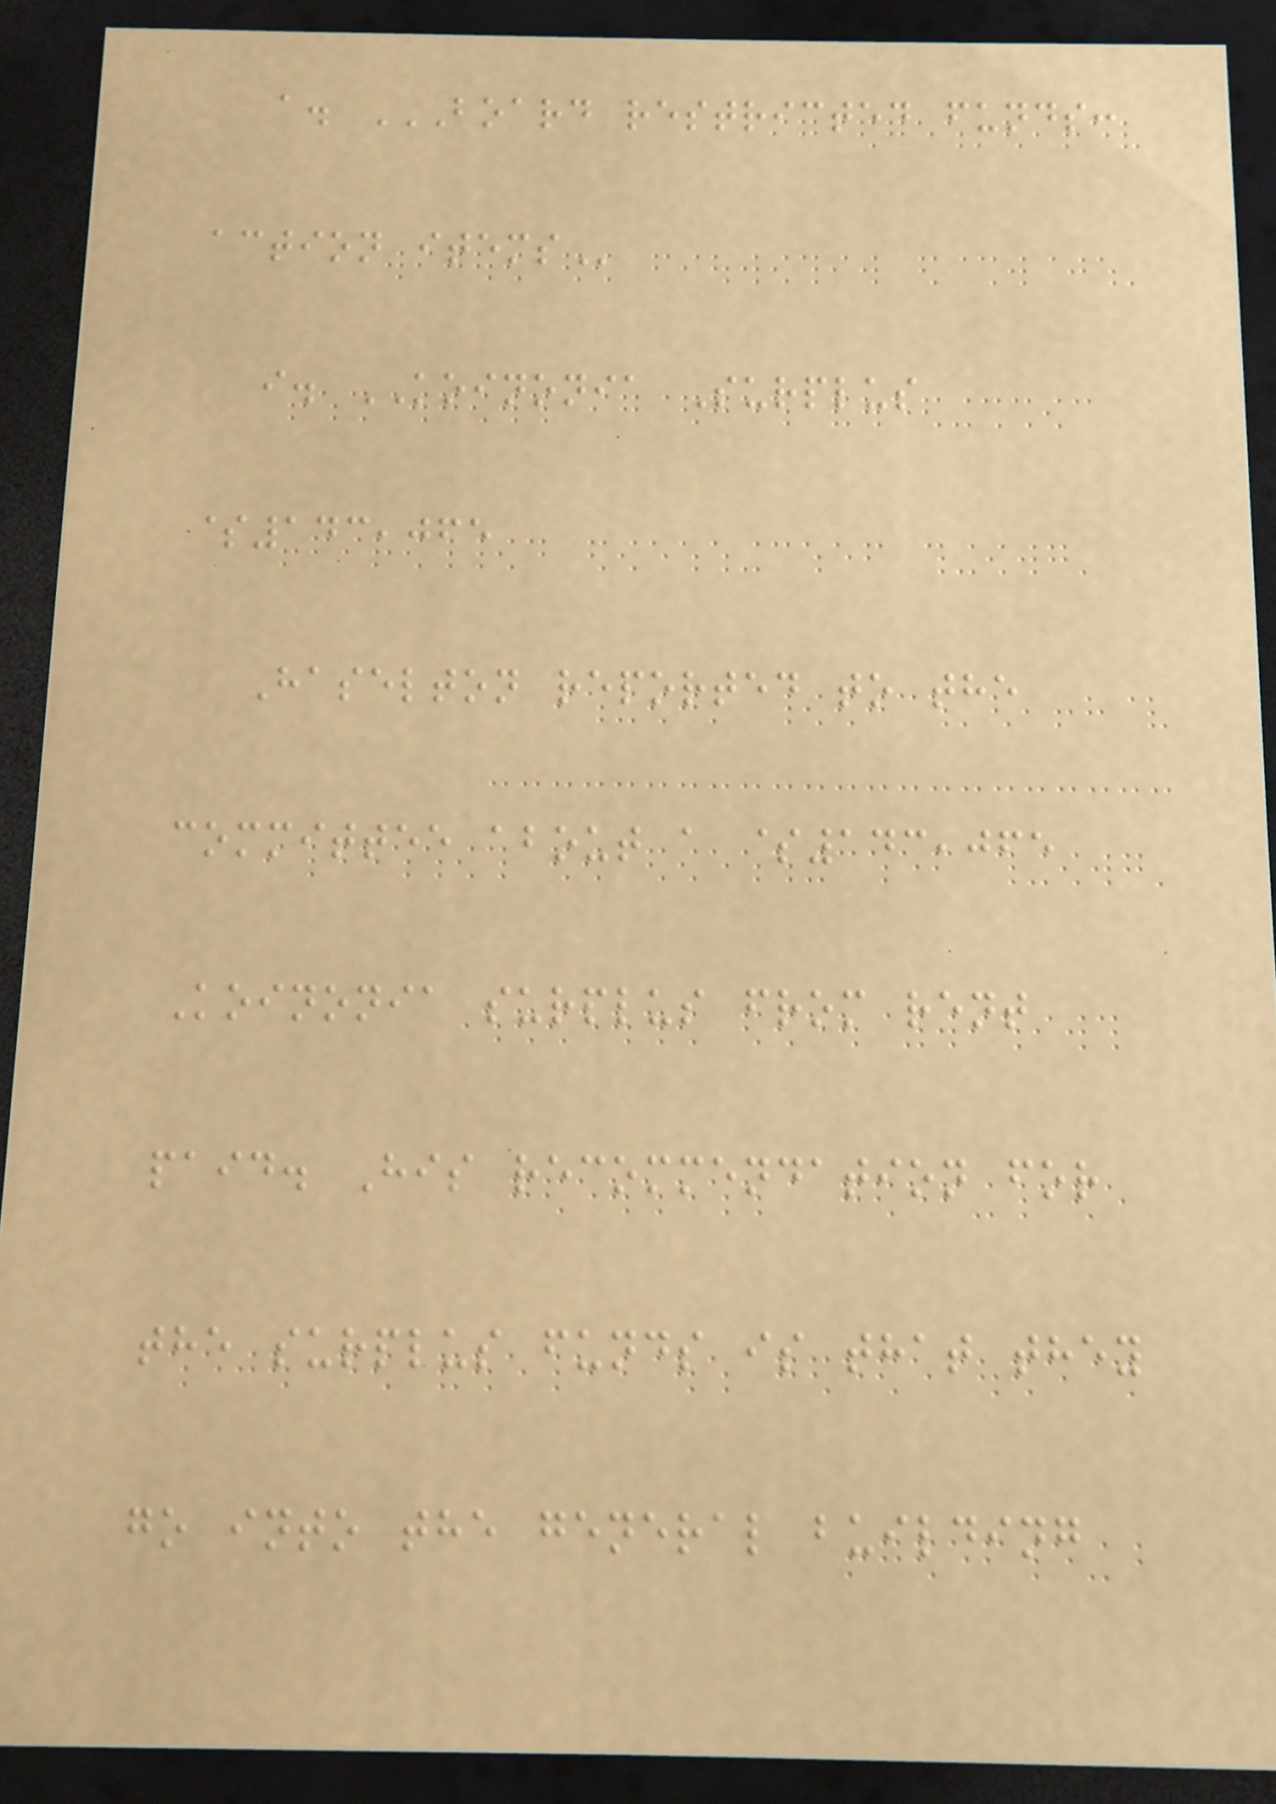a. BOARD RESTRICTED FUNDS:
ACTION ITEMS
i. KOINONIA Surplus
$143,065
Haselton reported to the
committee about a $143,065
Koinonia surplus from rent
paid. His recommendation for
the surplus funds is that they
go into the general building
